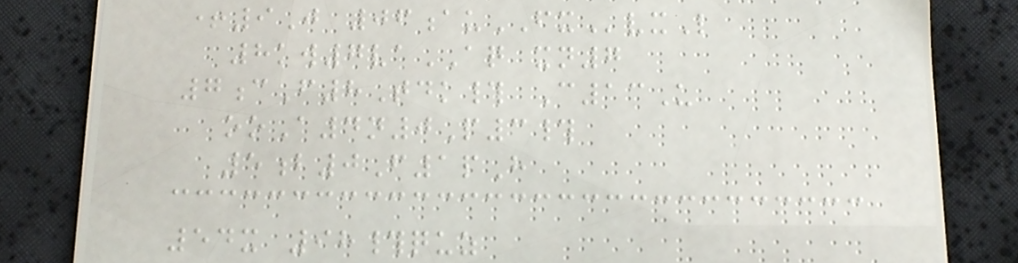+9J 06auFXvxL
8kw7vaAQ xn7
7cF8Tdk# C13U
ooA4n0P3#
5b0F1pH
54x 98#quz
